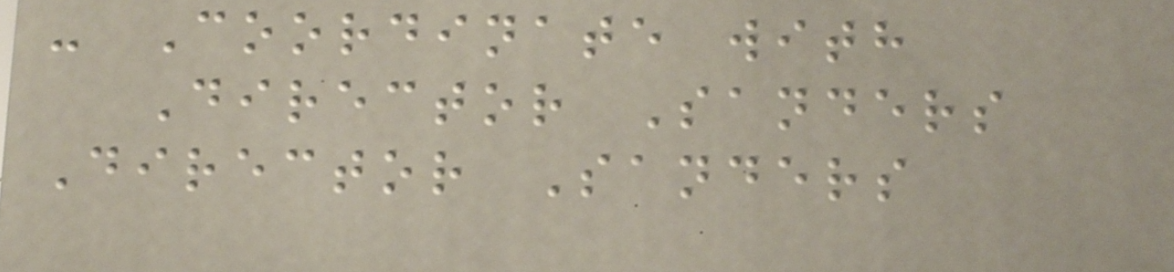- Coordinate with
Director Sanders
Director Sanders
